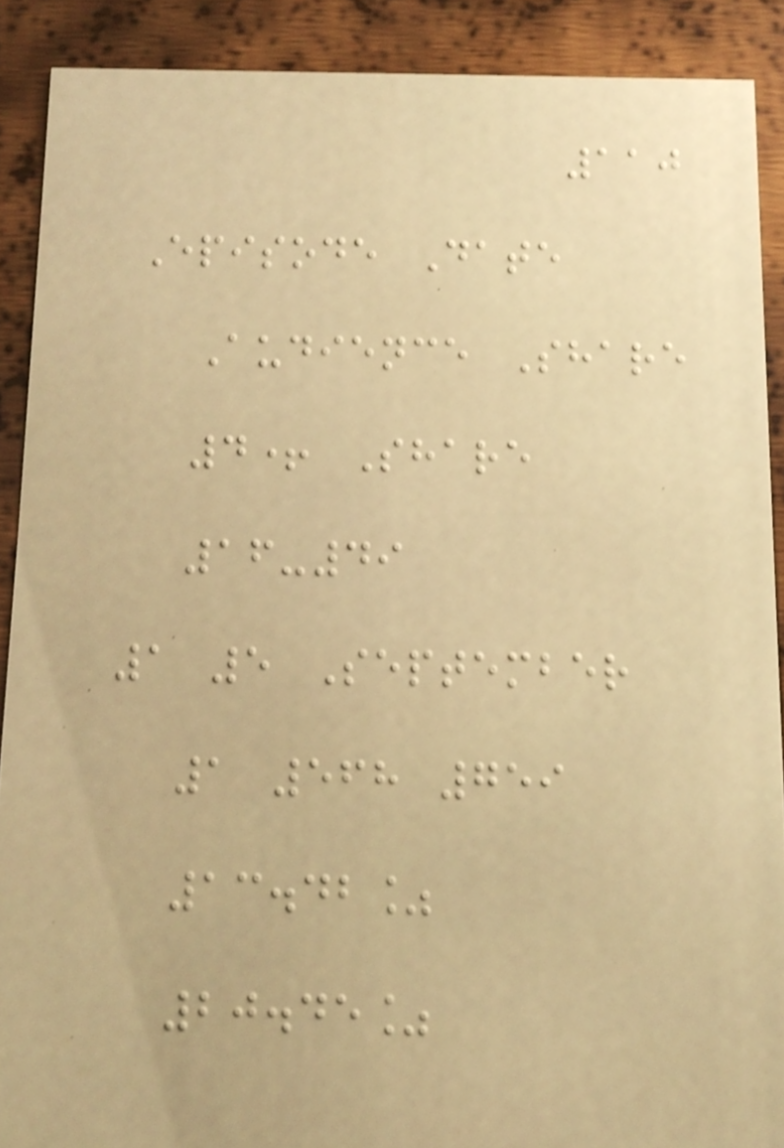110
Episode Date
Audience Share
4+ Share
16-49
1 5 September
1 568 759
13.42%
20.45%
